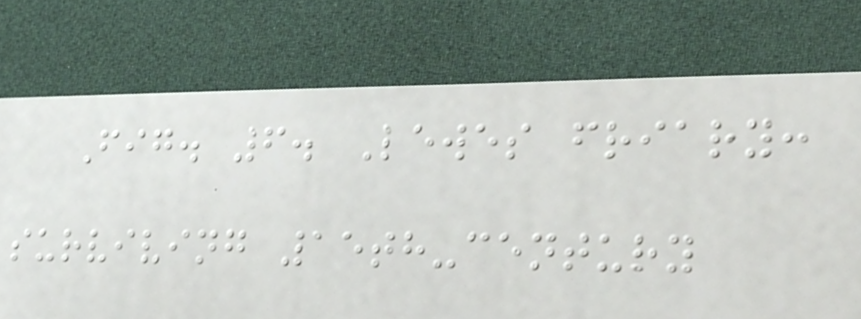Fig. 6. Lewes friary:
surviving 15th-century
